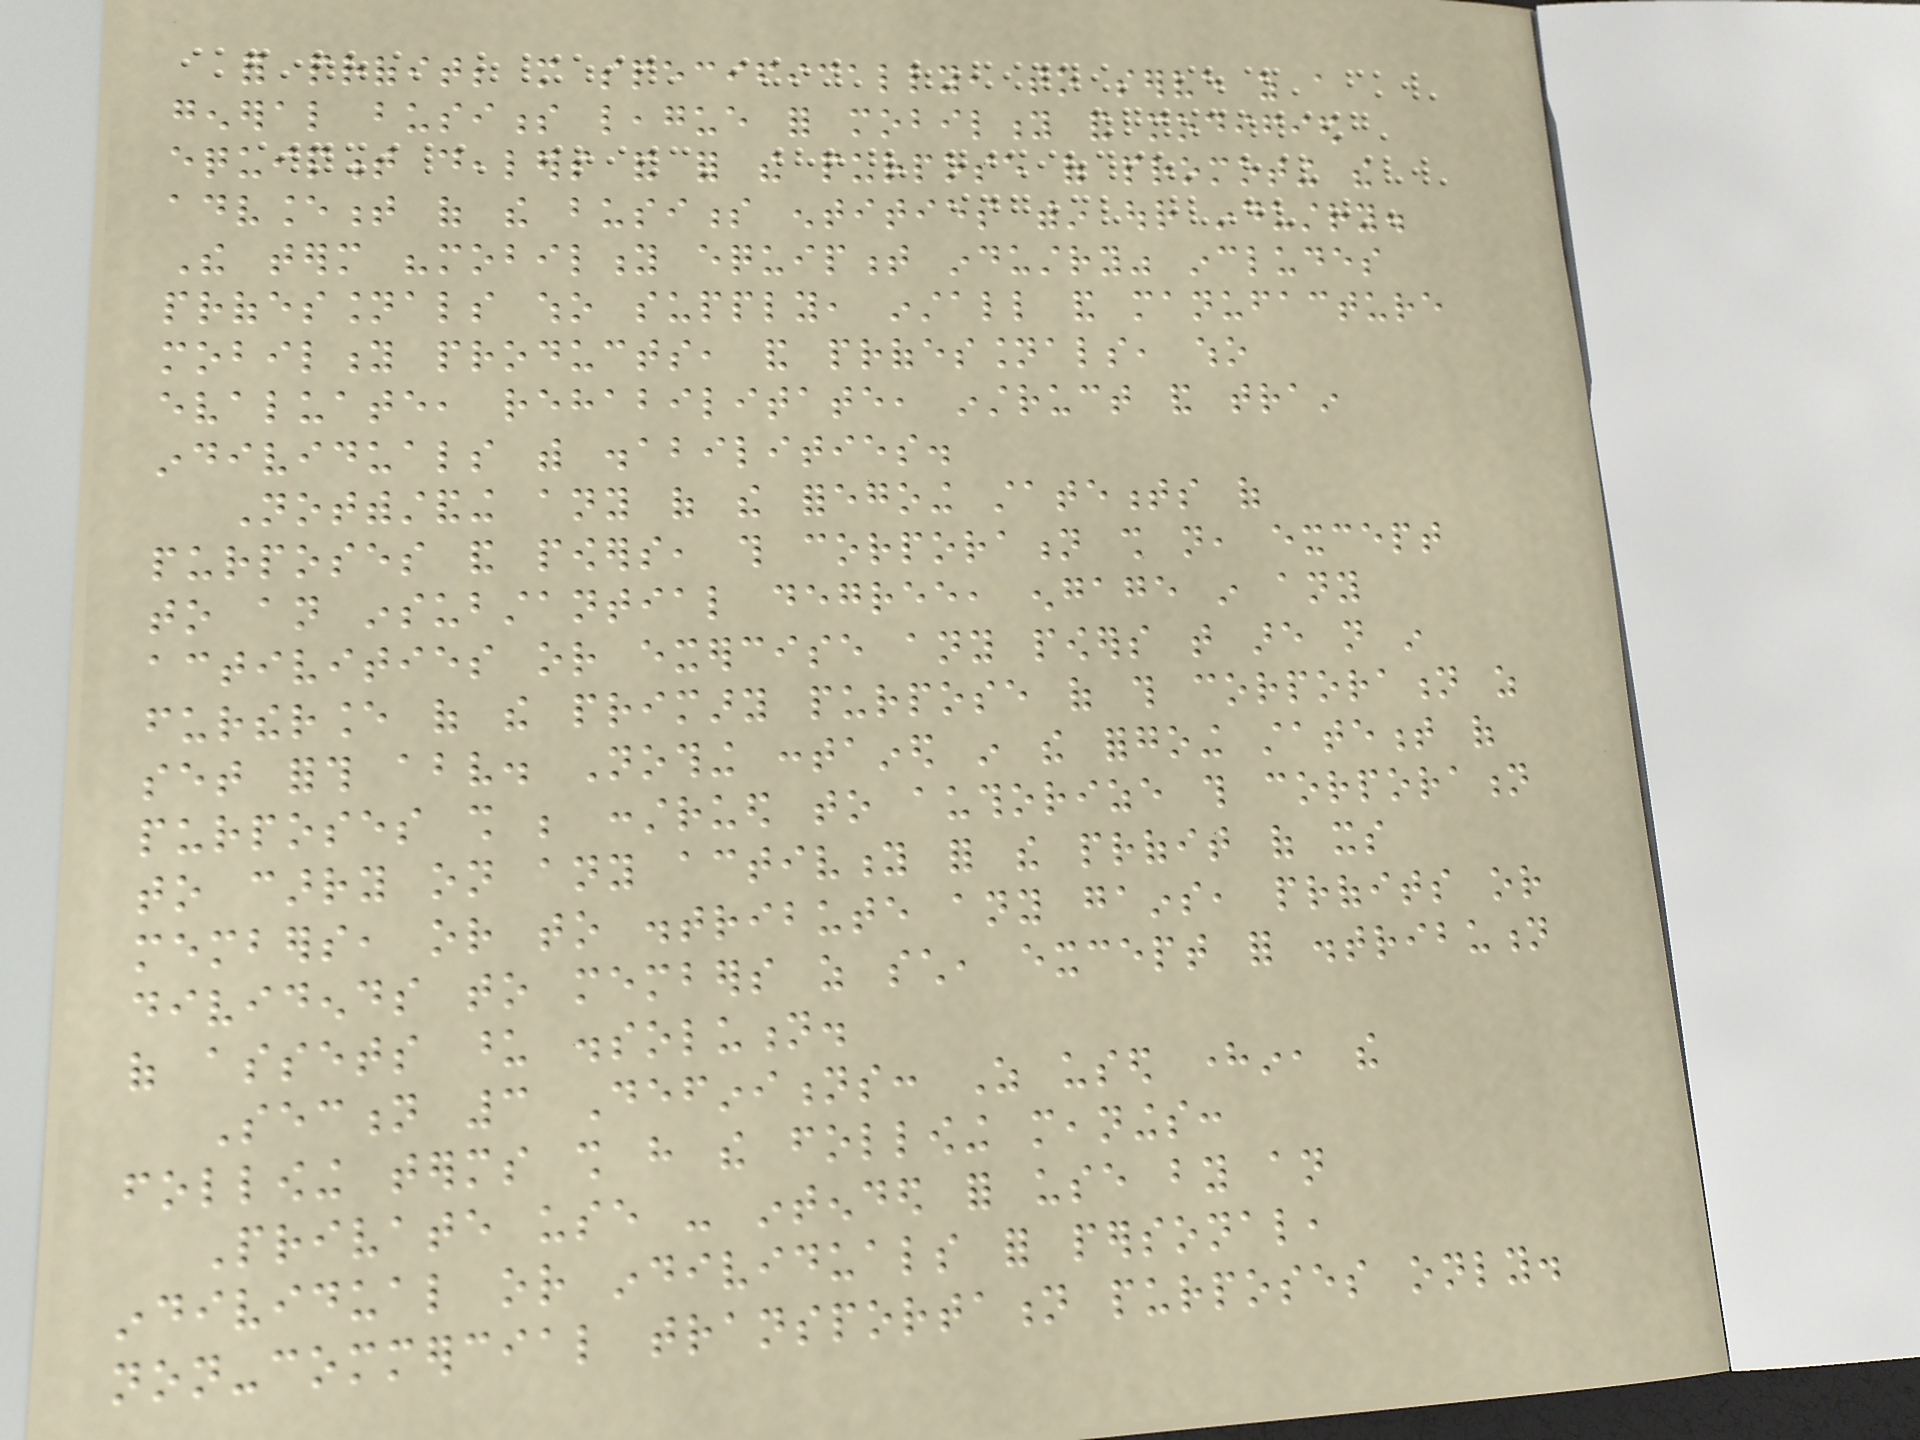for profit; more specifically, to serve as a
general business league for mobility and modified
equipment dealers and for the purpose of promoting the
advancement of the business entities within our industry.
The term "mobility equipment industry" includes
professionals who supply, install and manufacture
mobility products, and professionals, who
evaluate, rehabilitate, instruct and train
individuals with disabilities.
Notwithstanding any of the foregoing statements of
purposes and powers, this corporation shall not, except
to an insubstantial degree, engage in any
activities or exercise any powers that are not in
furtherance of the primary purpose of this corporation as
set forth above. Nothing contained in the forgoing statement of
purposes shall be construed to authorize this corporation
to carry on any activity for the profit of its
members, or to distribute any gains, profits or
dividends to members as such, except for distribution
of assets upon dissolution.
Section 3 Definitions: As used herein, the
following terms shall have the following meanings:
Private use - intended for use by an
individual or individuals for personal,
non-commercial transportation purposes only.
